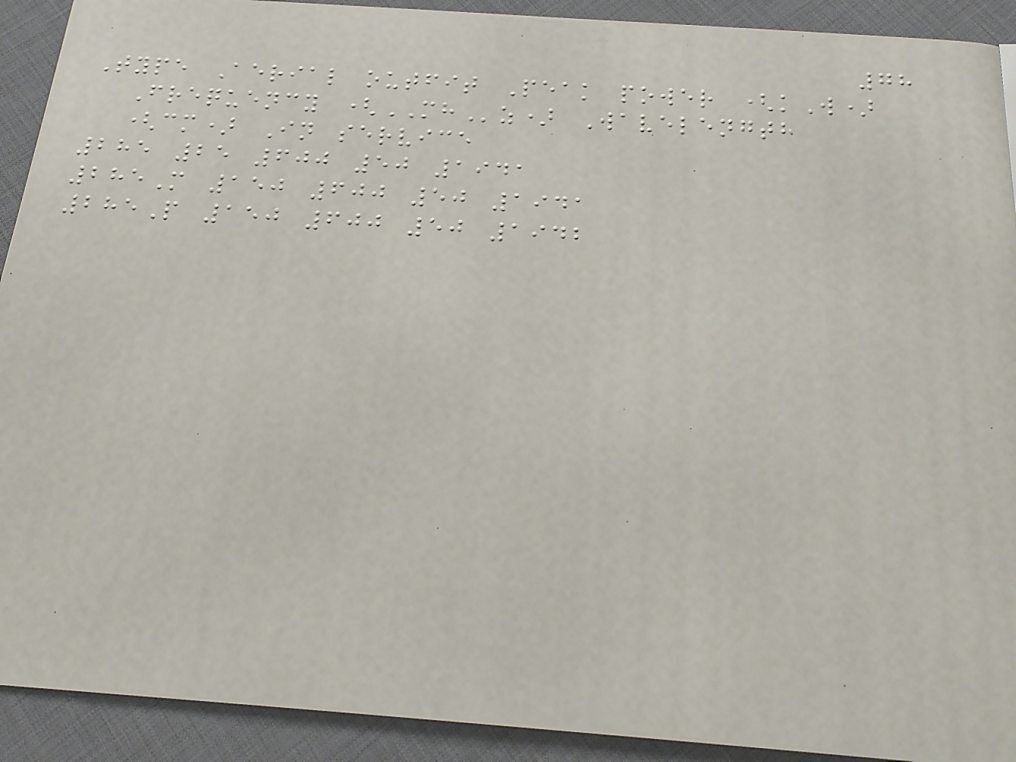78
Type Aerial outfit Peak power (kW)
Frequency (MHz) Wavelength
(cm) In service
285 25 600 50 1941
285M 150 600 50 1941
285P 150 600 50 1942
